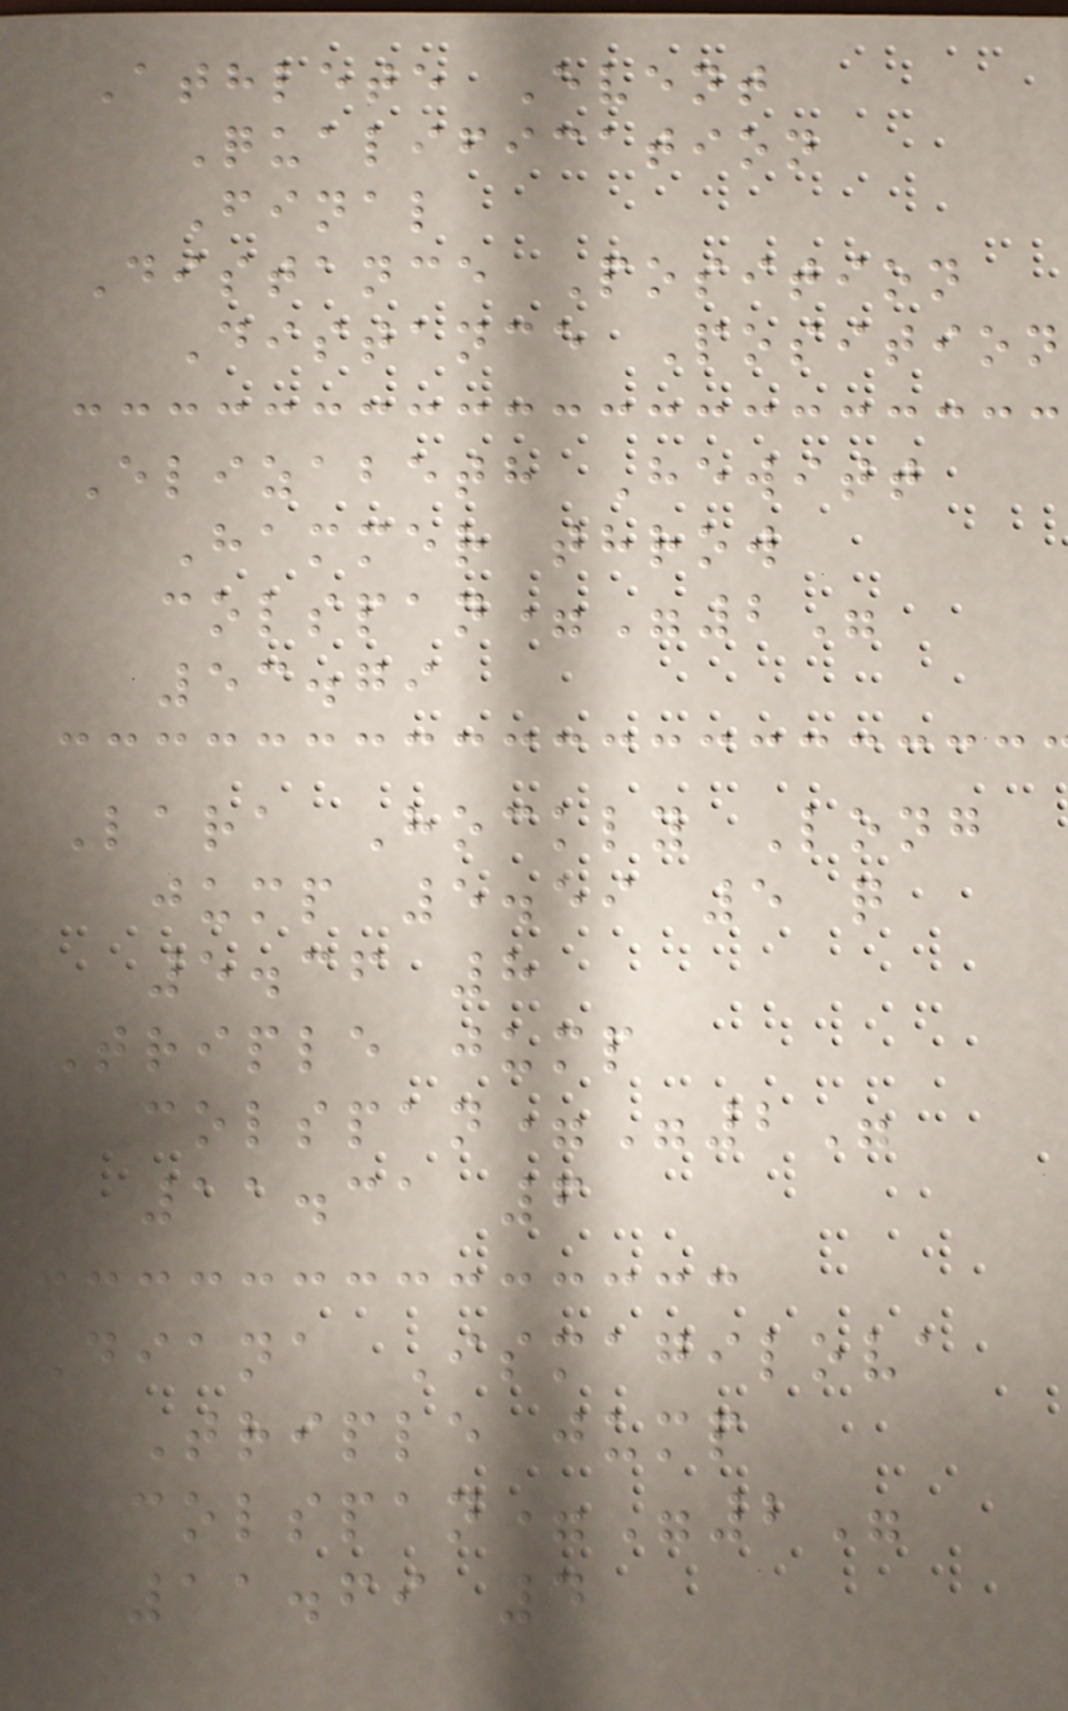Athlete Event
Qualification
Final
Distance Position
Distance Position
Elizabeth Hewitt
Hammer throw
colspan="2"
53.79
Lara Hockly Long
jump 5.59 5 q
5.36 8
Triple jump
colspan="2"
11.31 6
Diana Ismagilova
Triple jump
colspan="2"
11.69 4
